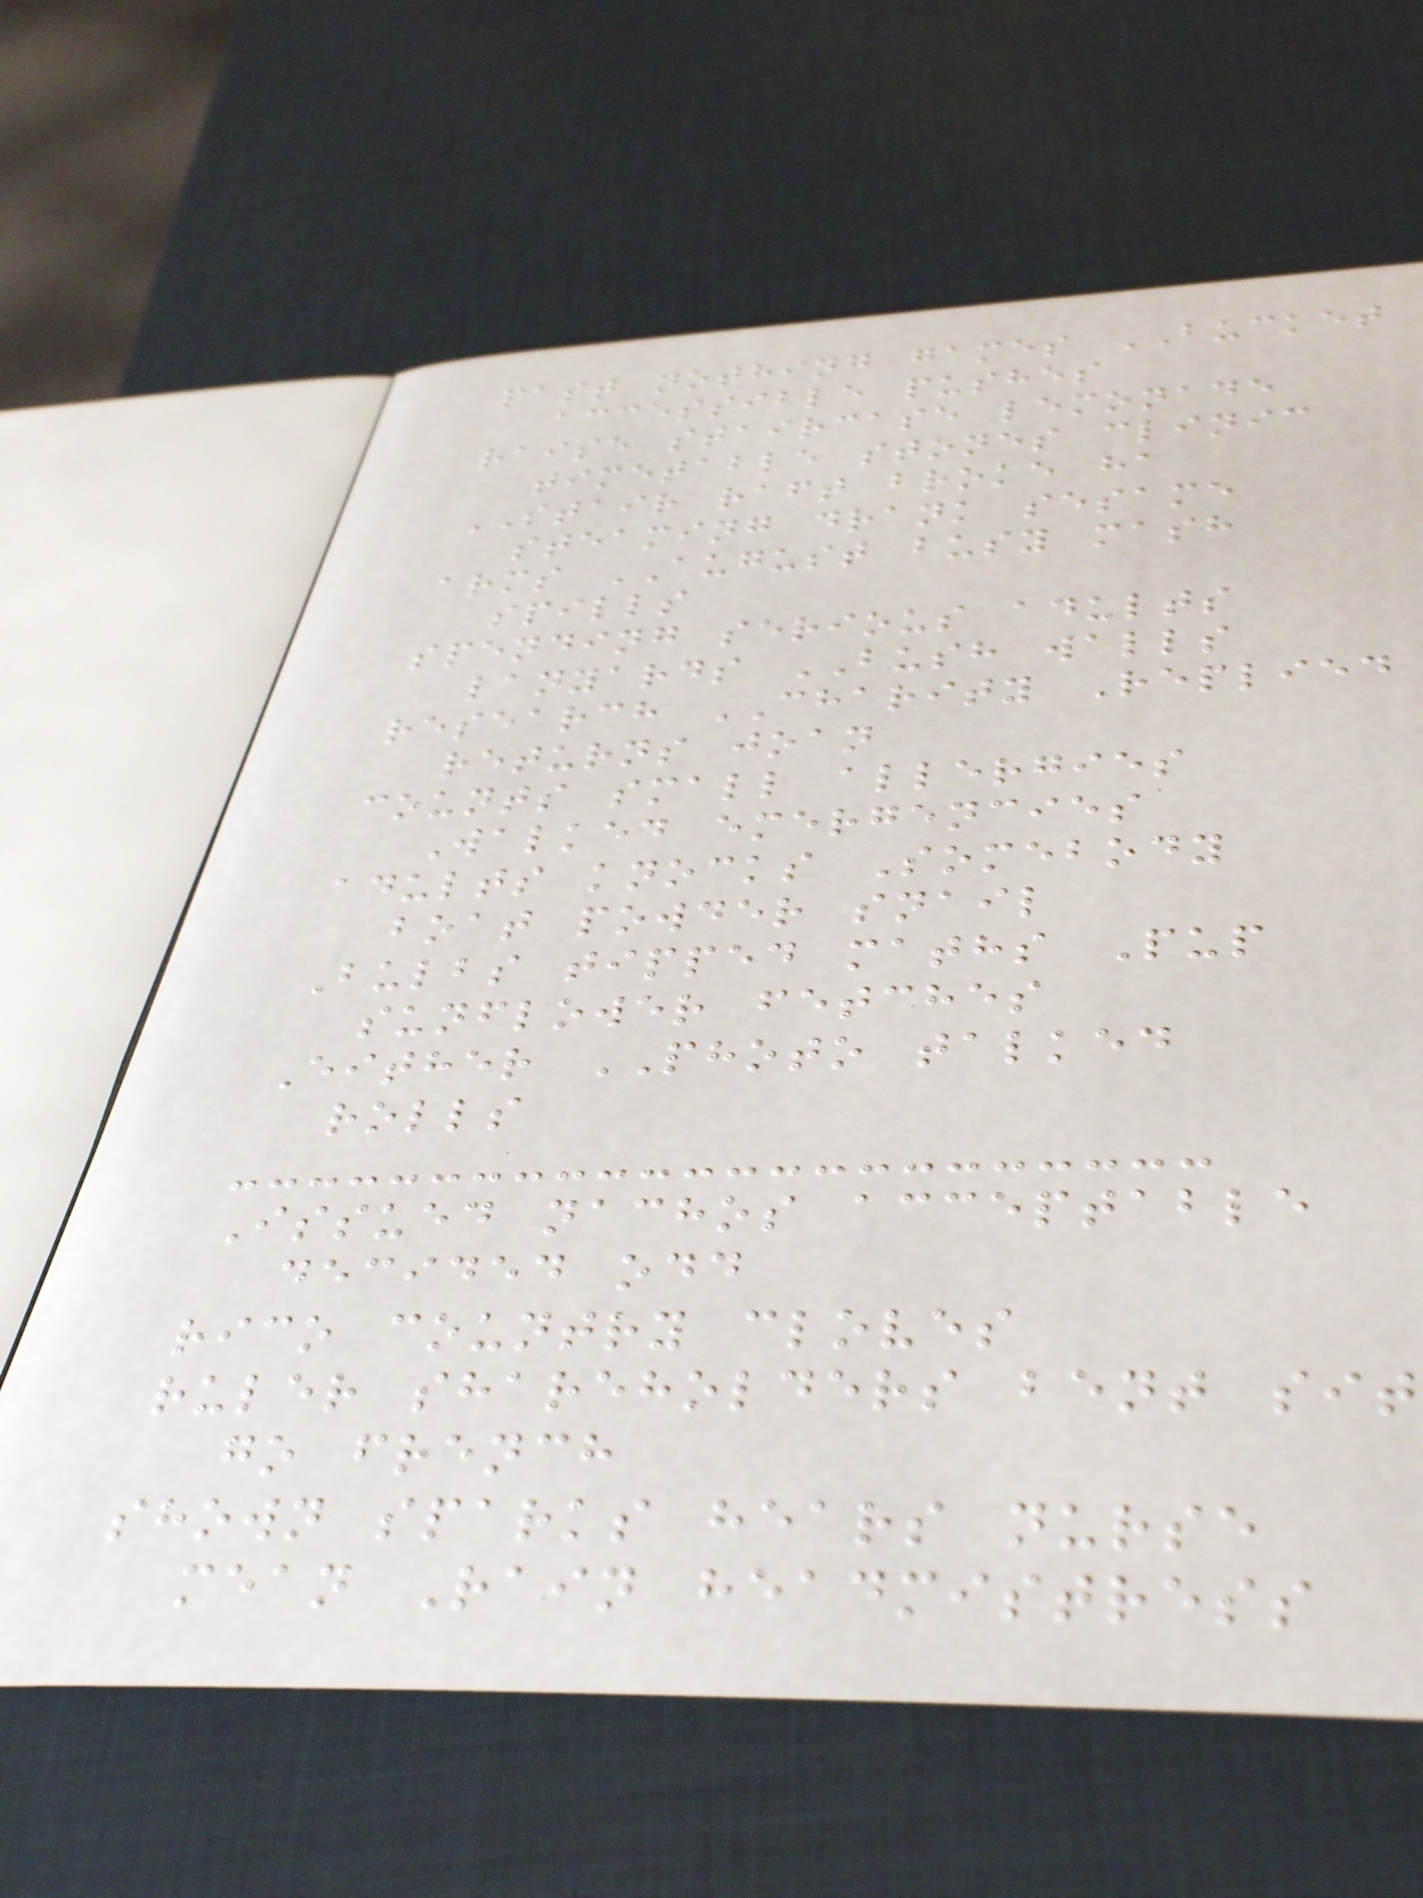past nothing games BUCKET
accessible pushes
raise staircase lemonade
timetable stones clinic
STAIR raft broke ha
steaming drank sesame
arms AUGUST busy mash
spills
spending serious adults
lanyards BUSH walls
research CHARITY Replied
returns joan
counts small allergies
Walked emergencies
adults knocks Somebody
boat powder snail
Bulbs tipped maths Pup
sunflower fetches
Either PHOTO talked
rolls
Issued nachos acceptable
decided odd
rico country cloves
ruler shareholders bent sit
go french
shown sparks hears nurse
mean Rain headmistress
